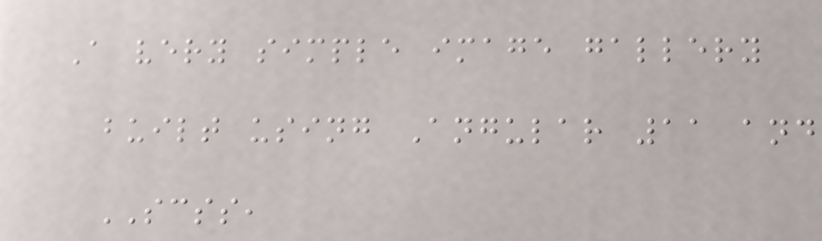A very simple image gallery
built using Angular 11 and
SCSS,
